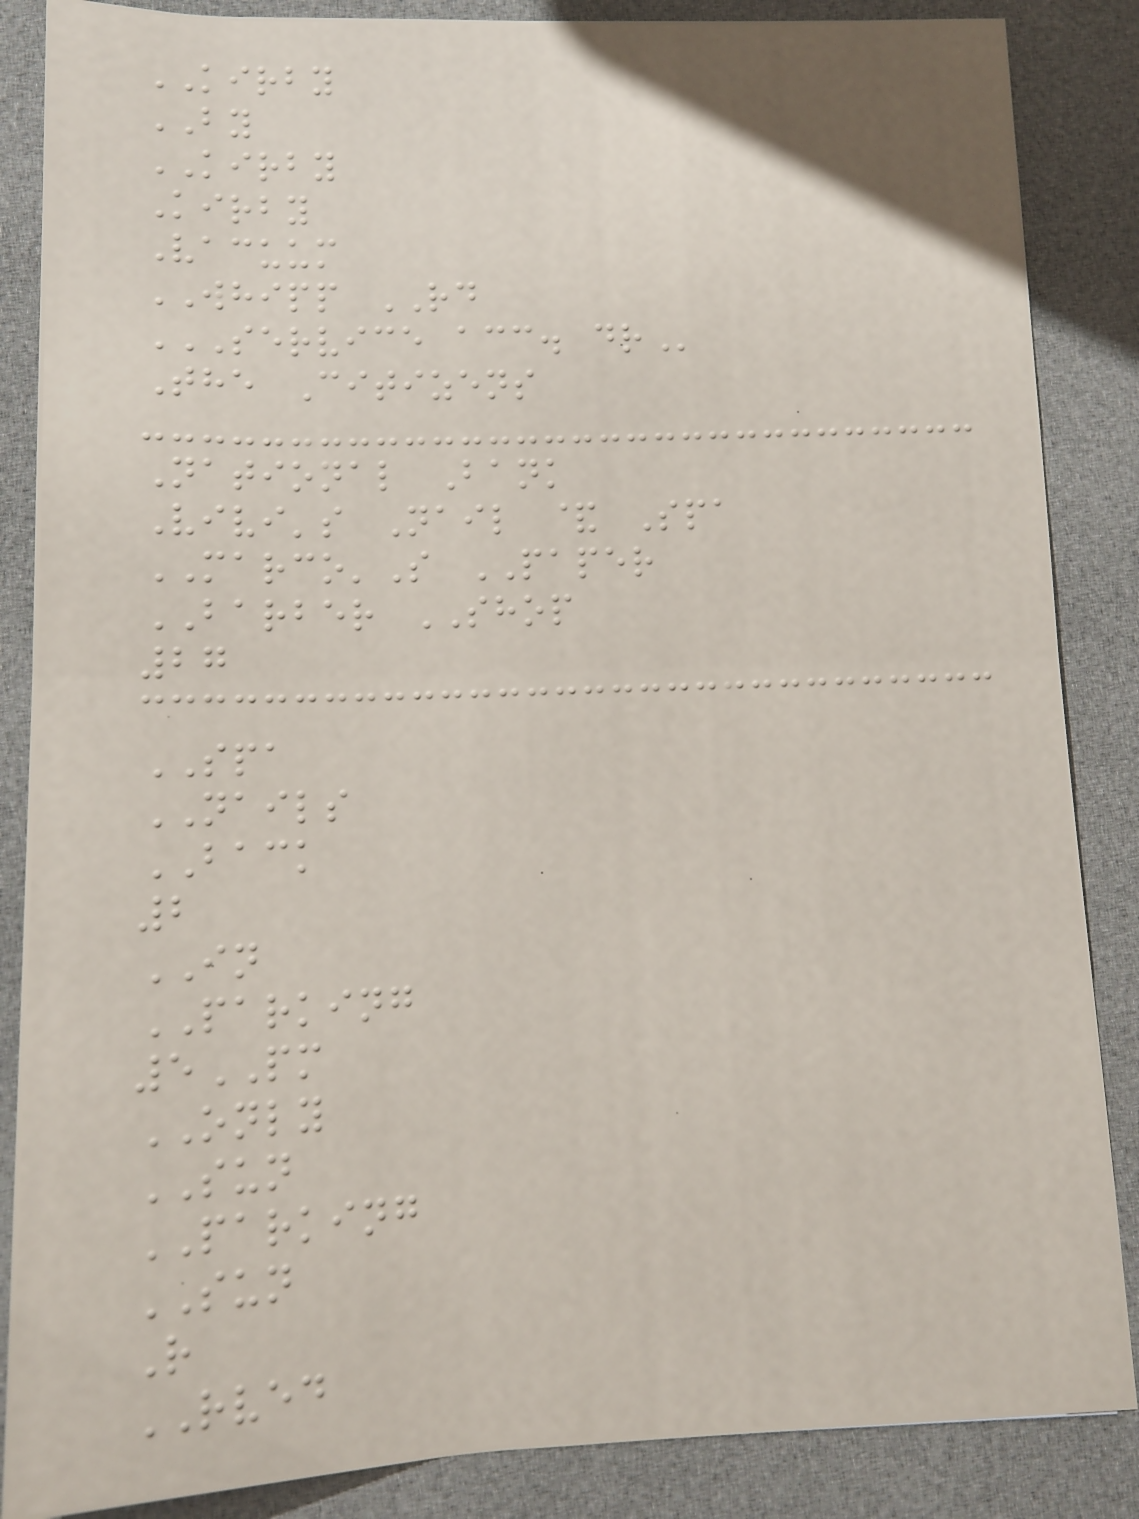KIRBY
BY
KIRBY
Kirby
Vacuum
WHIPP RD
SERVICE ACC. DR
The Citizens
National Bank
Vivi's Nail & Spa
MARCO'S PAPER
BARBER SHOP
27
SPA
NAILS
BACK
2
IN
PARKING
5PM
ONLY
SUN
PARKING
SUN
R
RVED
